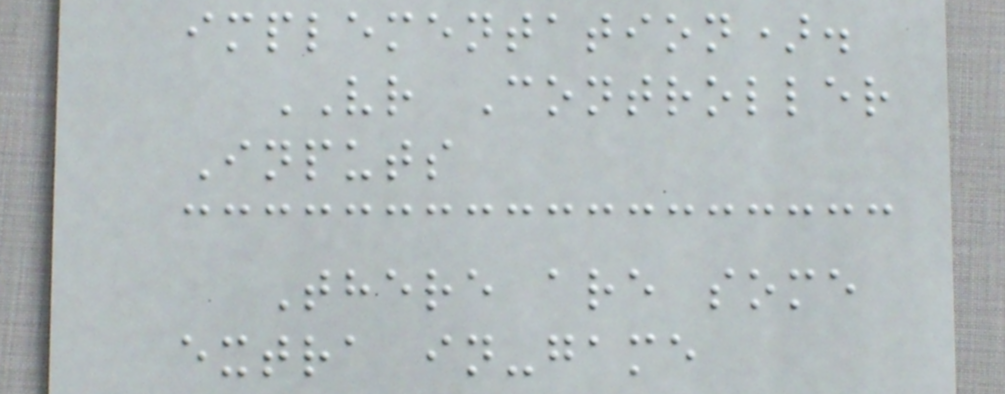implementation).
VR Controller
Inputs
There are some
extra in-game
